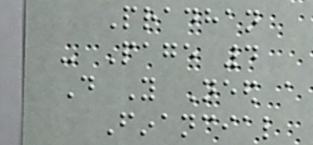Pradhan
- Page 4
Do You Need a
Financial
